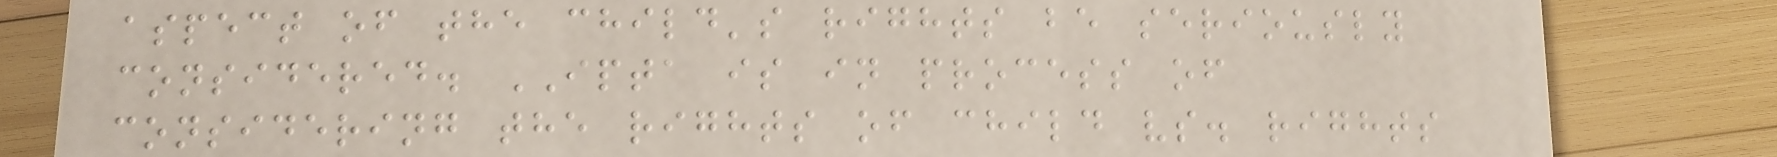aspect of the child's rights be seriously
considered. IPTA is in process of
considering the rights of child vs. rights
